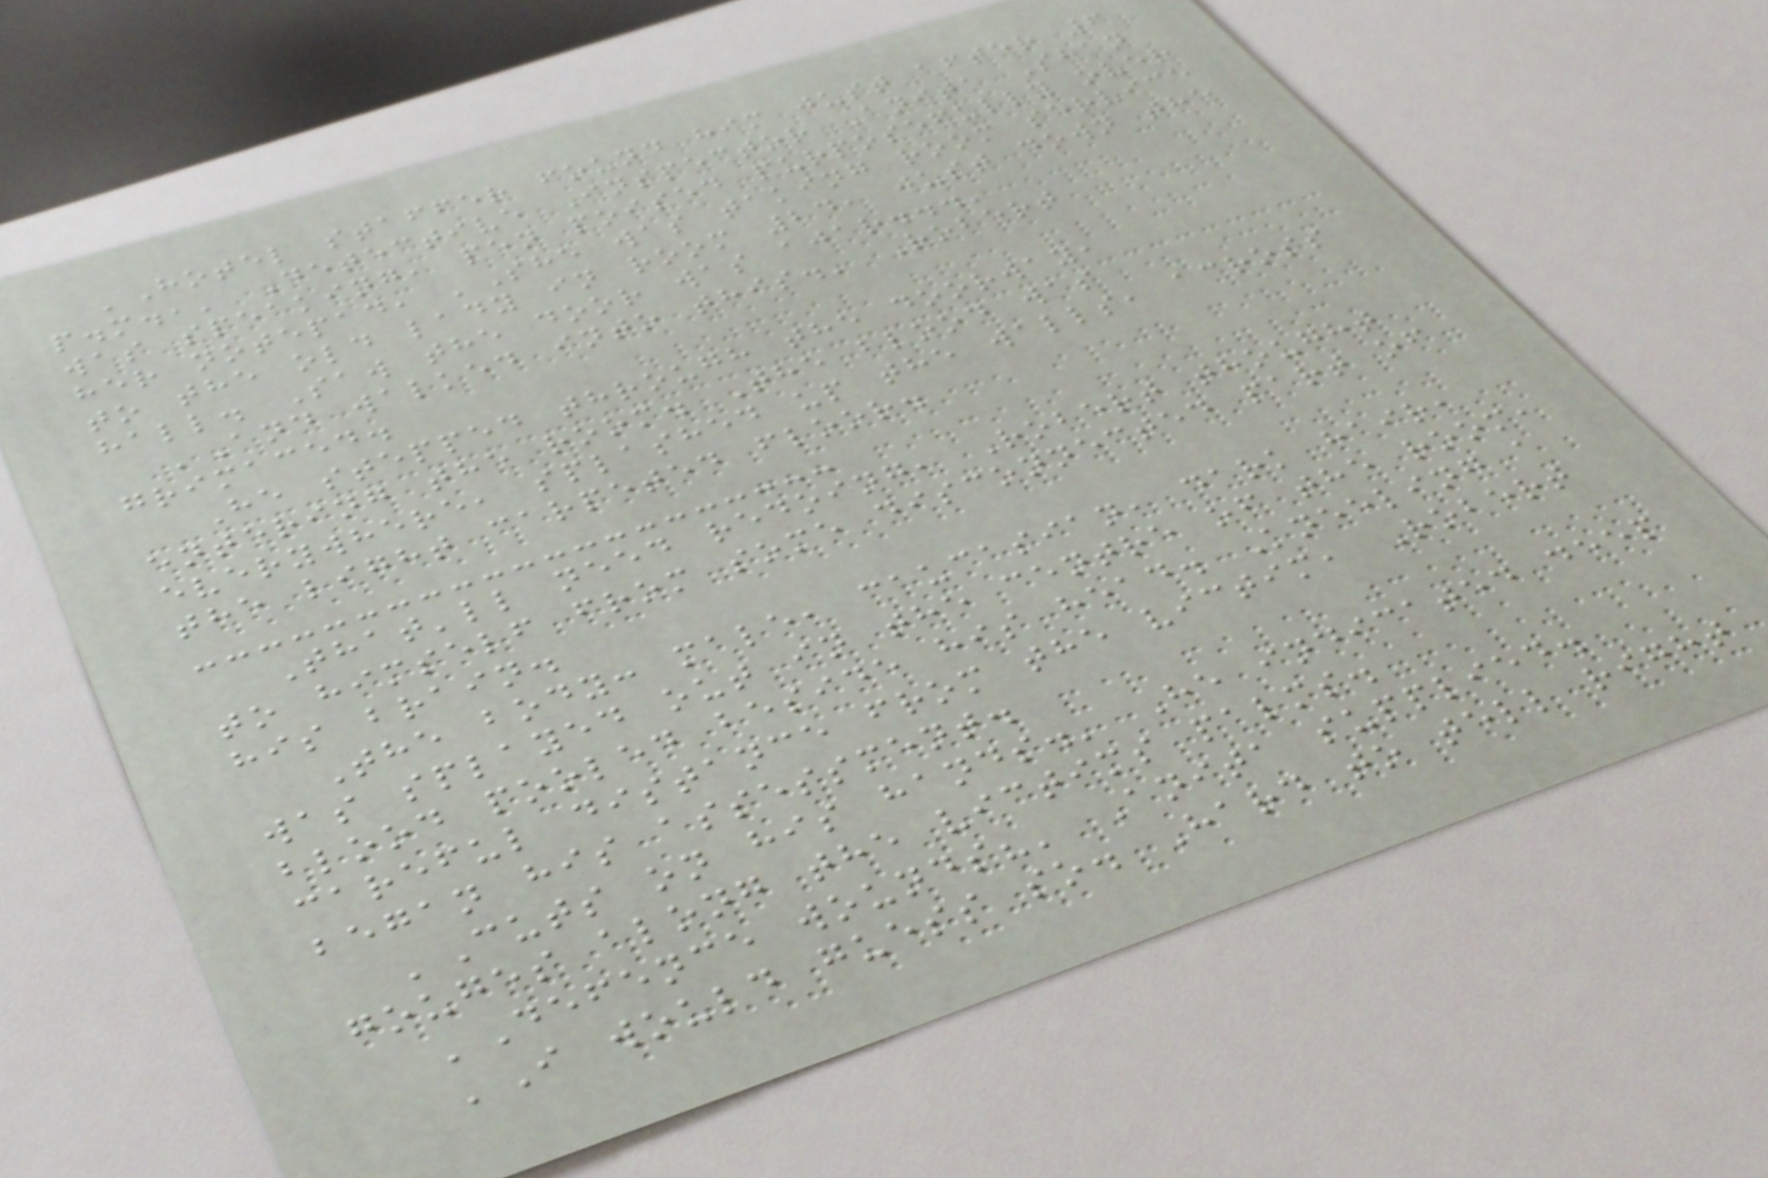'Hotel staffer found him just after 6
p.m.,' Detective Inspector Anita Shan
was speaking, pen poised purposefully over
her notepad, 'She was taking room service
to the old lady in room 24, just down the
hall. Saw the door was ajar...'
'And walked into this.' Robert
grimaced.
He stepped through the doorway,
entering the room. The blood was
everywhere, splashed up the walls, across
the light carpeted floor.
That'll need redoing, Robert thought
to himself from some disconnected part of
his brain.
The body: male, caucasian, dark hair,
was splayed out in the centre of the room,
blood pooled beside his head. Kneeling a
careful distance from the victim, Robert
began his assessment.
'Cuts on his hands.' He indicated deep
gouges along the victims palms.
'Defence wounds?' Anita supplied.
'I would guess so. Hard to tell right
